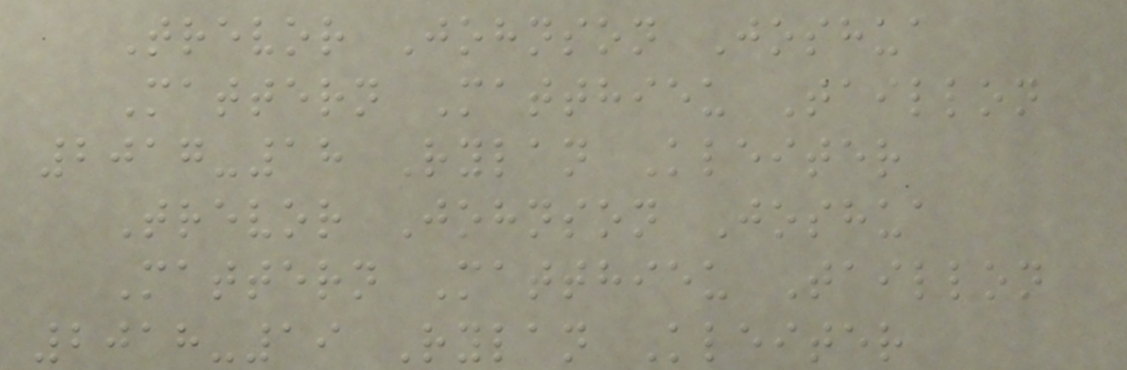Trevor Johnson Joshua
Mattern Matthieu Taillon
2017-18 Rylan Kleiter
Trevor Johnson Joshua
Mattern Matthieu Taillon
2018-19 Rylan Kleiter
